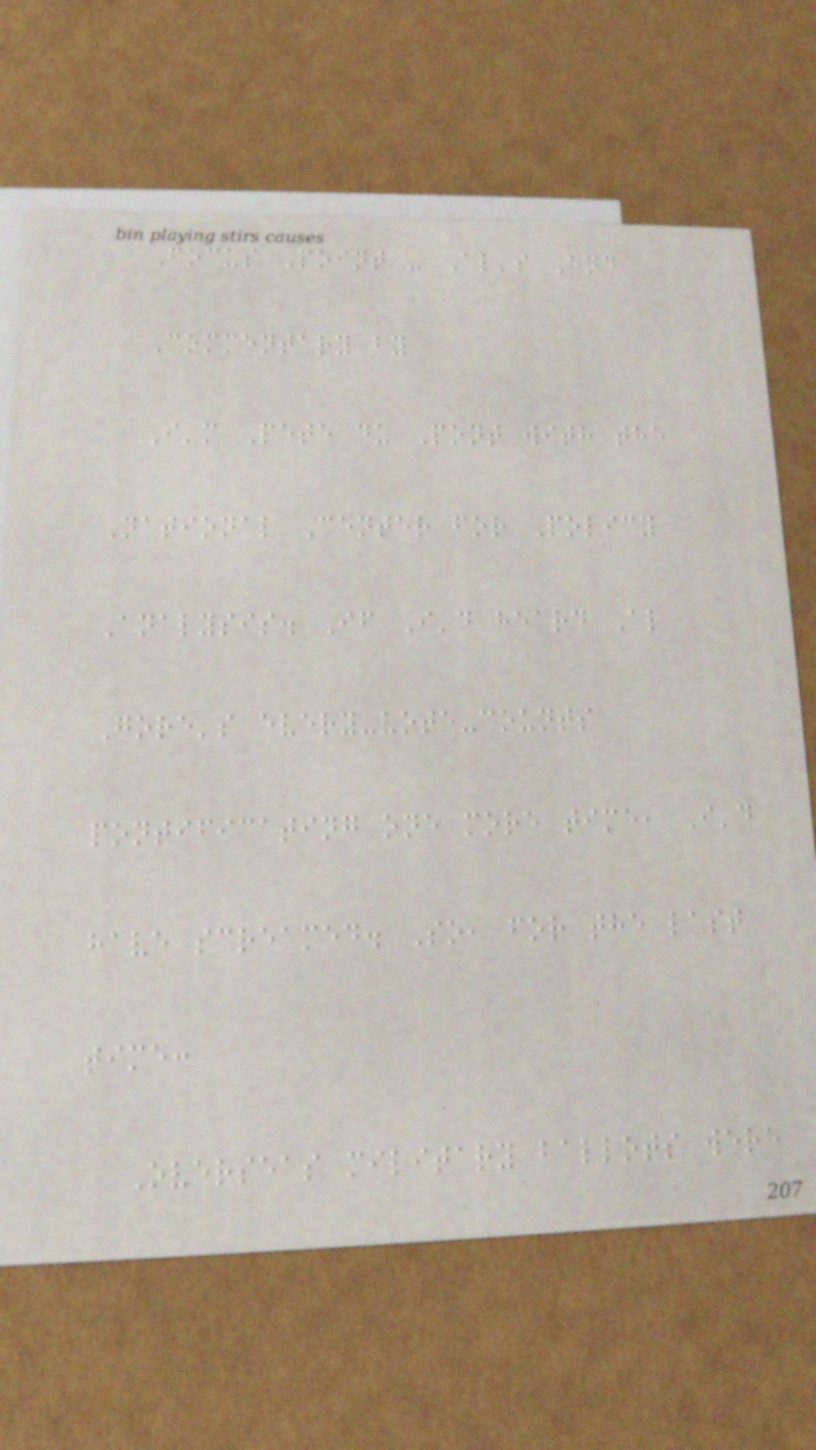Focus Point - Al's End
Commentary by
I'm Pete du Pont with the
National Center for Policy
Analysis. If I'd heard Al
Gore's every-vote-counts
pontificating one more time, I'd
have screamed. So, for the last
time:
Overseas military ballots were
